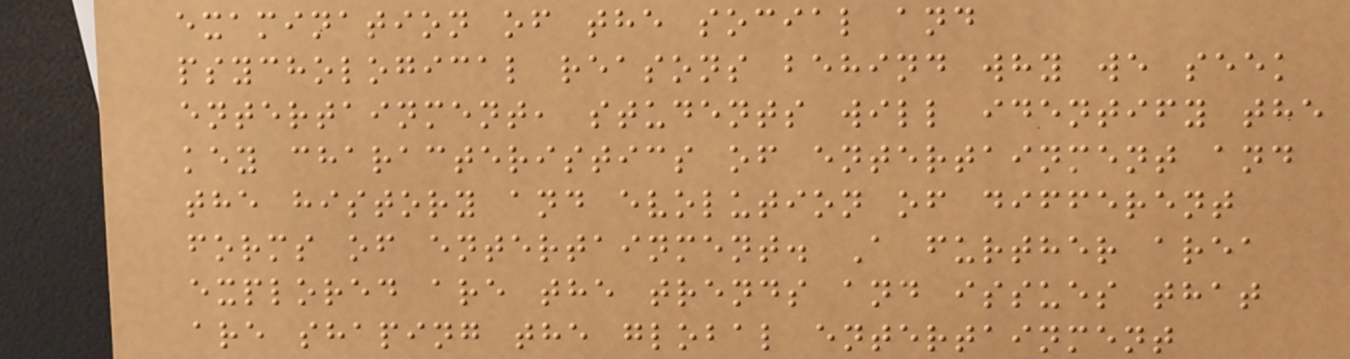examination of the social and
psychological reasons behind why we seek
entertainment, students will identify the
key characteristics of entertainment and
the history and evolution of different
forms of entertainment. A further area
explored are the trends and issues that
are shaping the global entertainment
